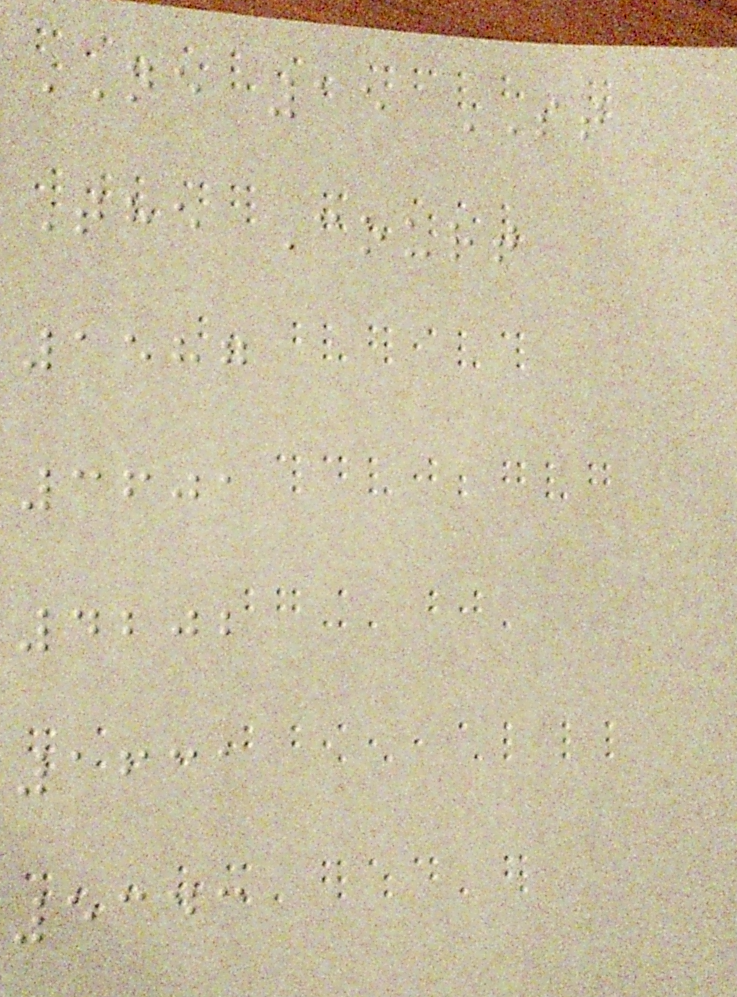NE 15 ST
The Court
1587
3601
4202
1631
5343
